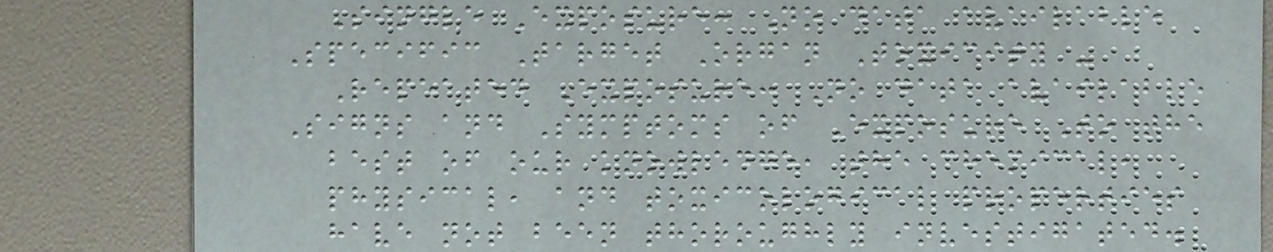Single Exposure: No data available
Specific Target Organ Toxicity -
Repeated Exposure: No data available
Signs and Symptoms of Exposure To the
best of our knowledge, the chemical,
physical, and toxicological properties
have not been thoroughly investigated.
